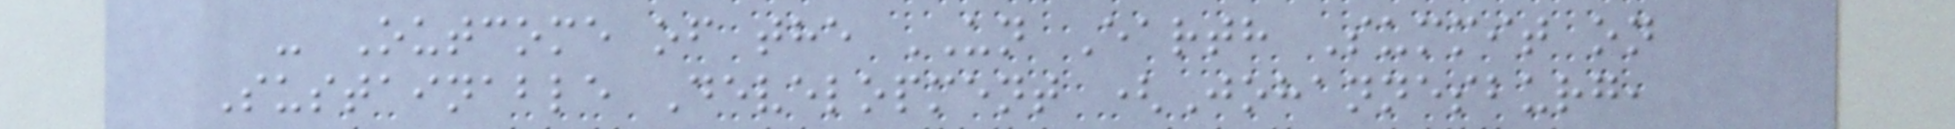- Outcome of the UN Earth Summit on
Sustainable Development (Johannesburg,
